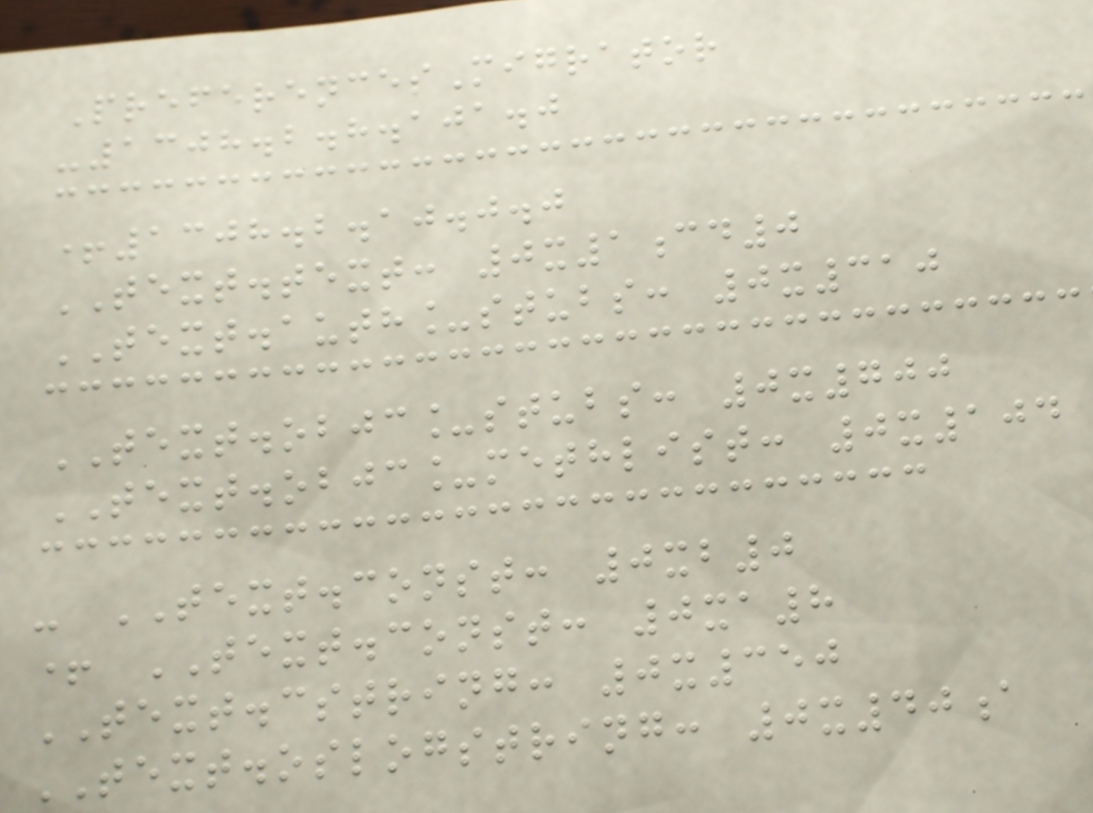PreferencesMigrator
-1308.2.8.101.0
+1308.2.10.0.0
TEXT.text: 0x1cd0
TEXT.auth_stubs: 0x310
TEXT.objc_stubs: 0x700
TEXT.objc_methlist: 0x104
- TEXT.const: 0xb0
+ TEXT.const: 0xa8
TEXT.cstring: 0x350
TEXT.oslogstring: 0x40a
